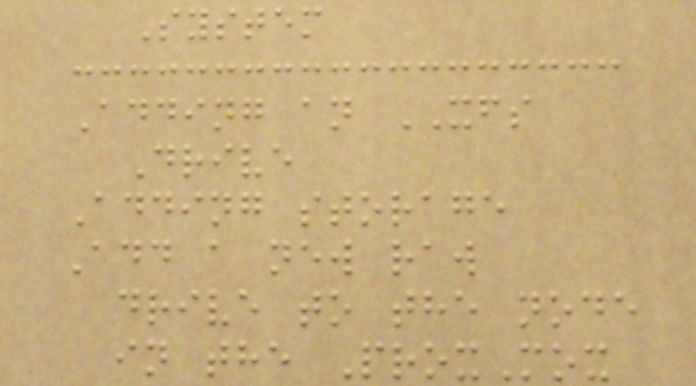System
Adding an XFS
Drive
Adding storage
Add a new raw
drive to the node
in the ProxMox
